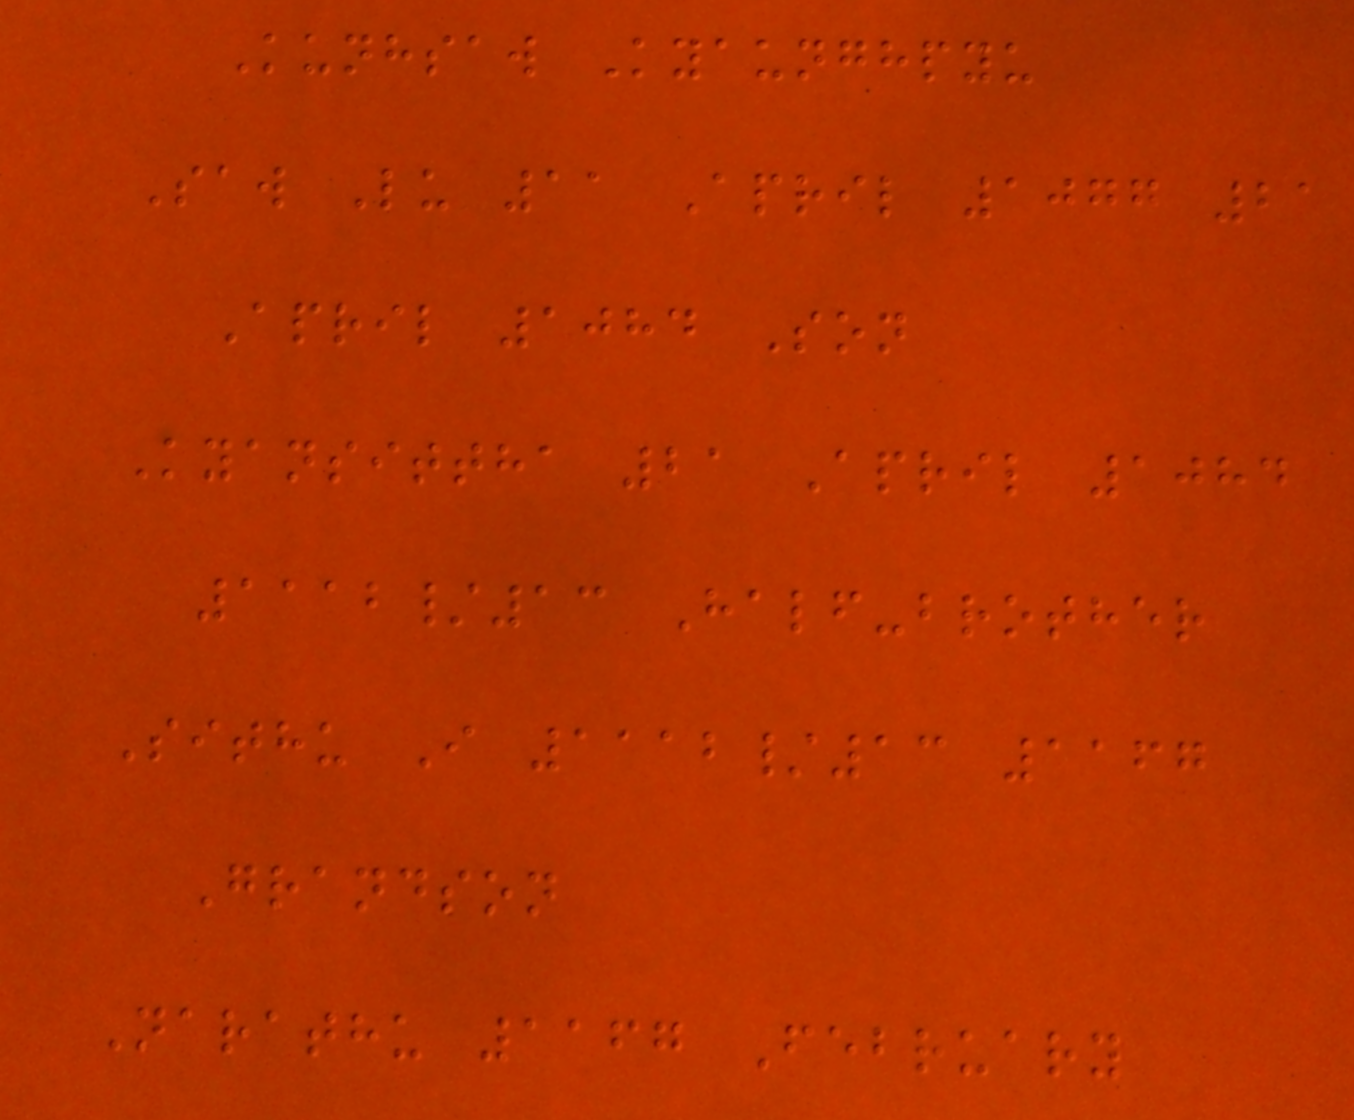Kunhsaw Kyaunghpyu
Saw Lu 11 April 1077 21
April 1084 Son
Kyansittha 21 April 1084
1112/13 Half-brother
Sithu I 1112/13 1167
Grandson
Narathu 1167 February
